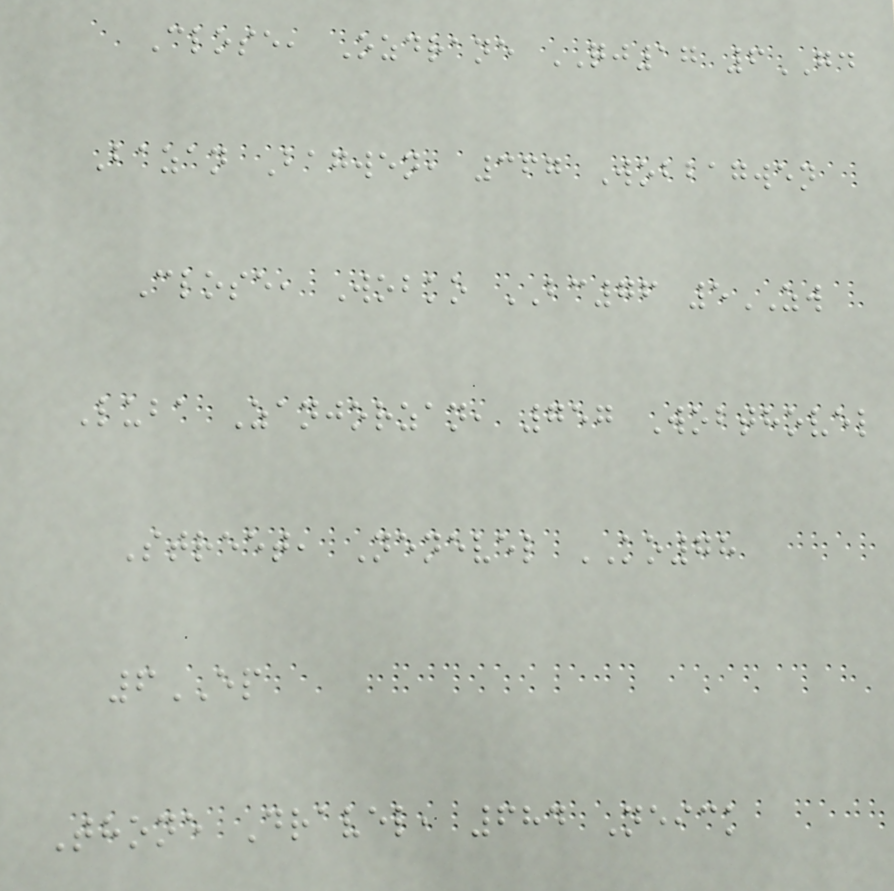Close, Ozdrane QJ17 6GD
Bazan Bagwen, 367 Wobbagwen
Close, Wobko BC76 5ZW
Luba Zanjorzan, 757 Wobthovel
Street, Nenevel KO78
6EP
Thone Dravel, 684 Neick
